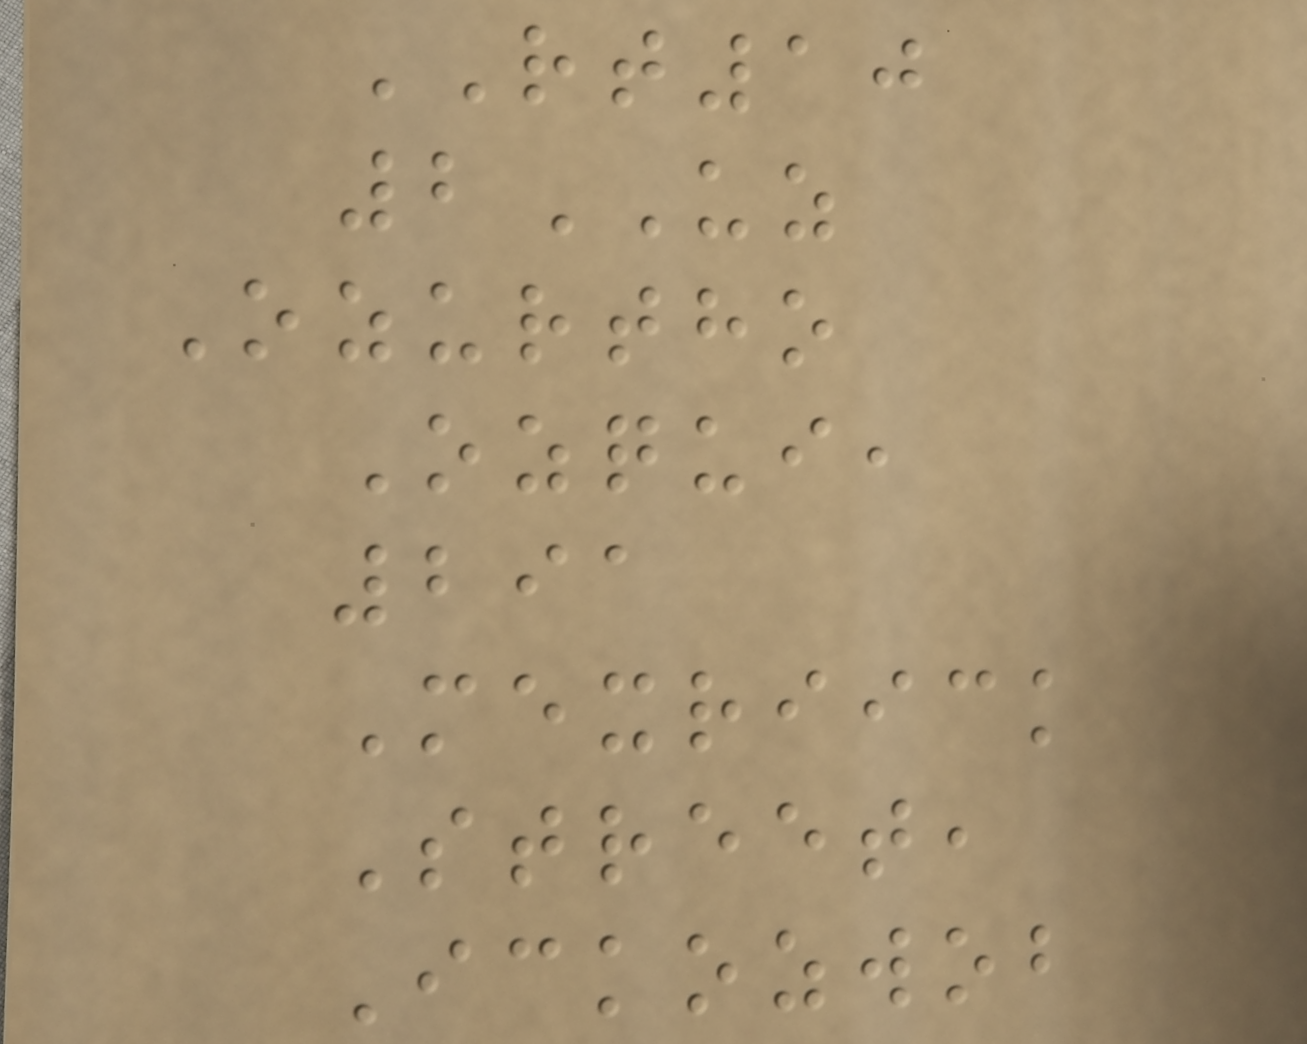RT10
2UZ
Ozurtho
Ozqui,
291
Mexriick
Street,
Ickozwob
